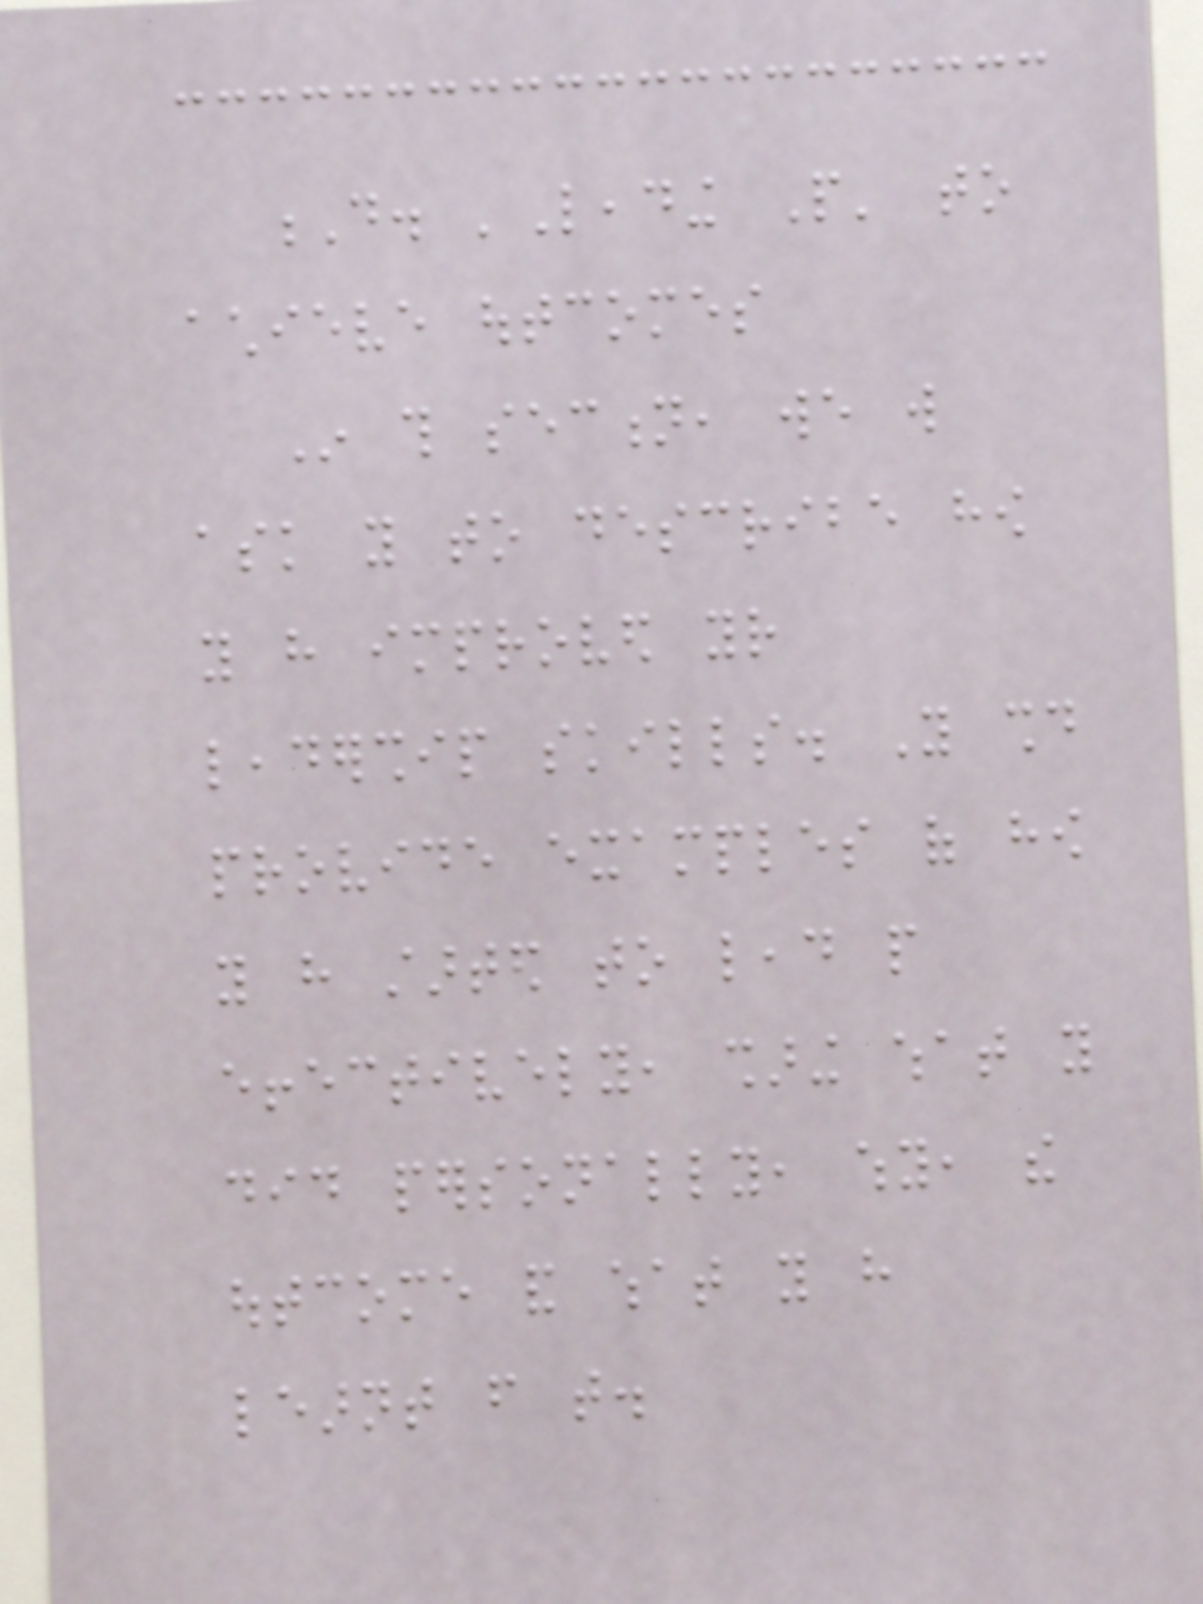D. 'Leading People' to
achieve outcomes
In this section, we will
ask you to describe how
you have improved your
leadership skills. You should
provide examples of how
you have started to lead people
effectively, sharing what you
did personally, why, the
outcome and what you have
learnt from that.
